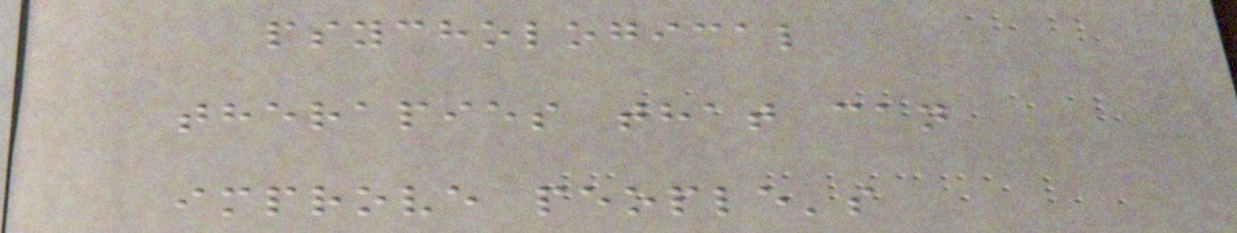psychological
therapies that can
improve people's
